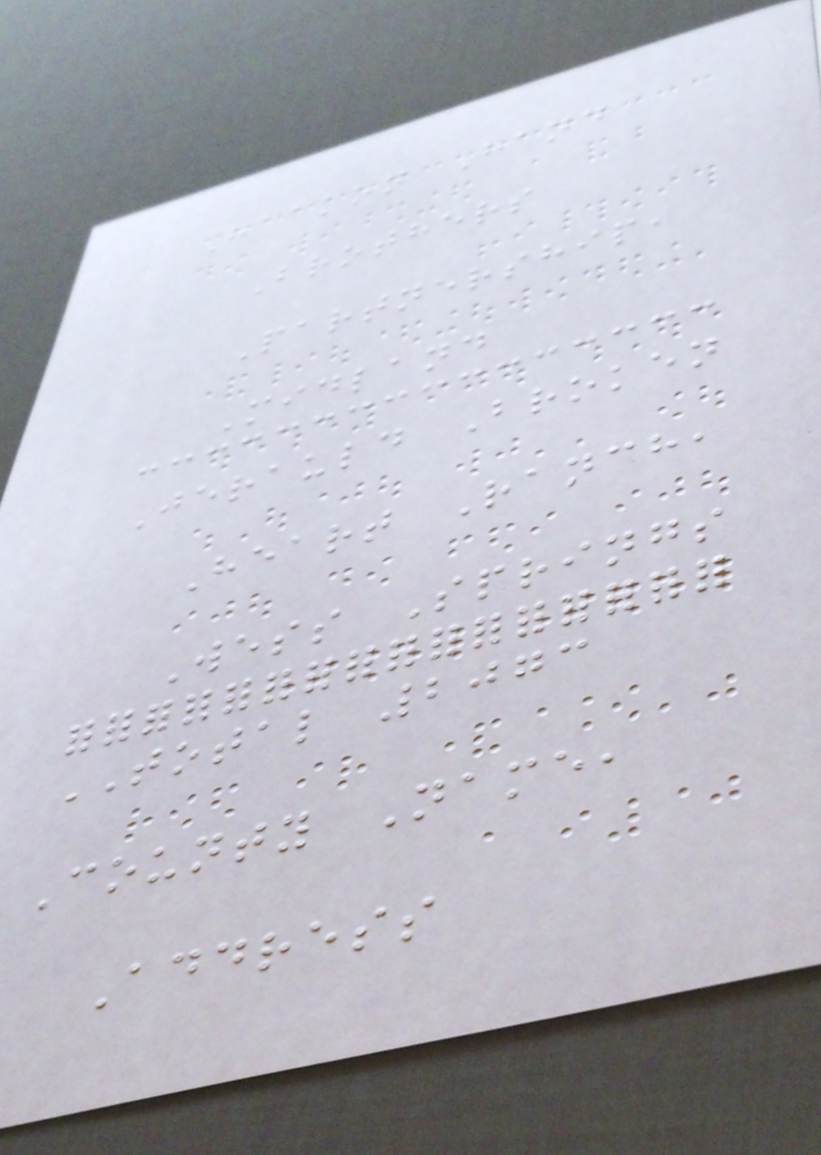Haakon Hand
Brothers
Partnership,
Midland
Jerauld Broken
Heart Ranch,
Wess Springs
TOTAL 2073
County Name,
Address
